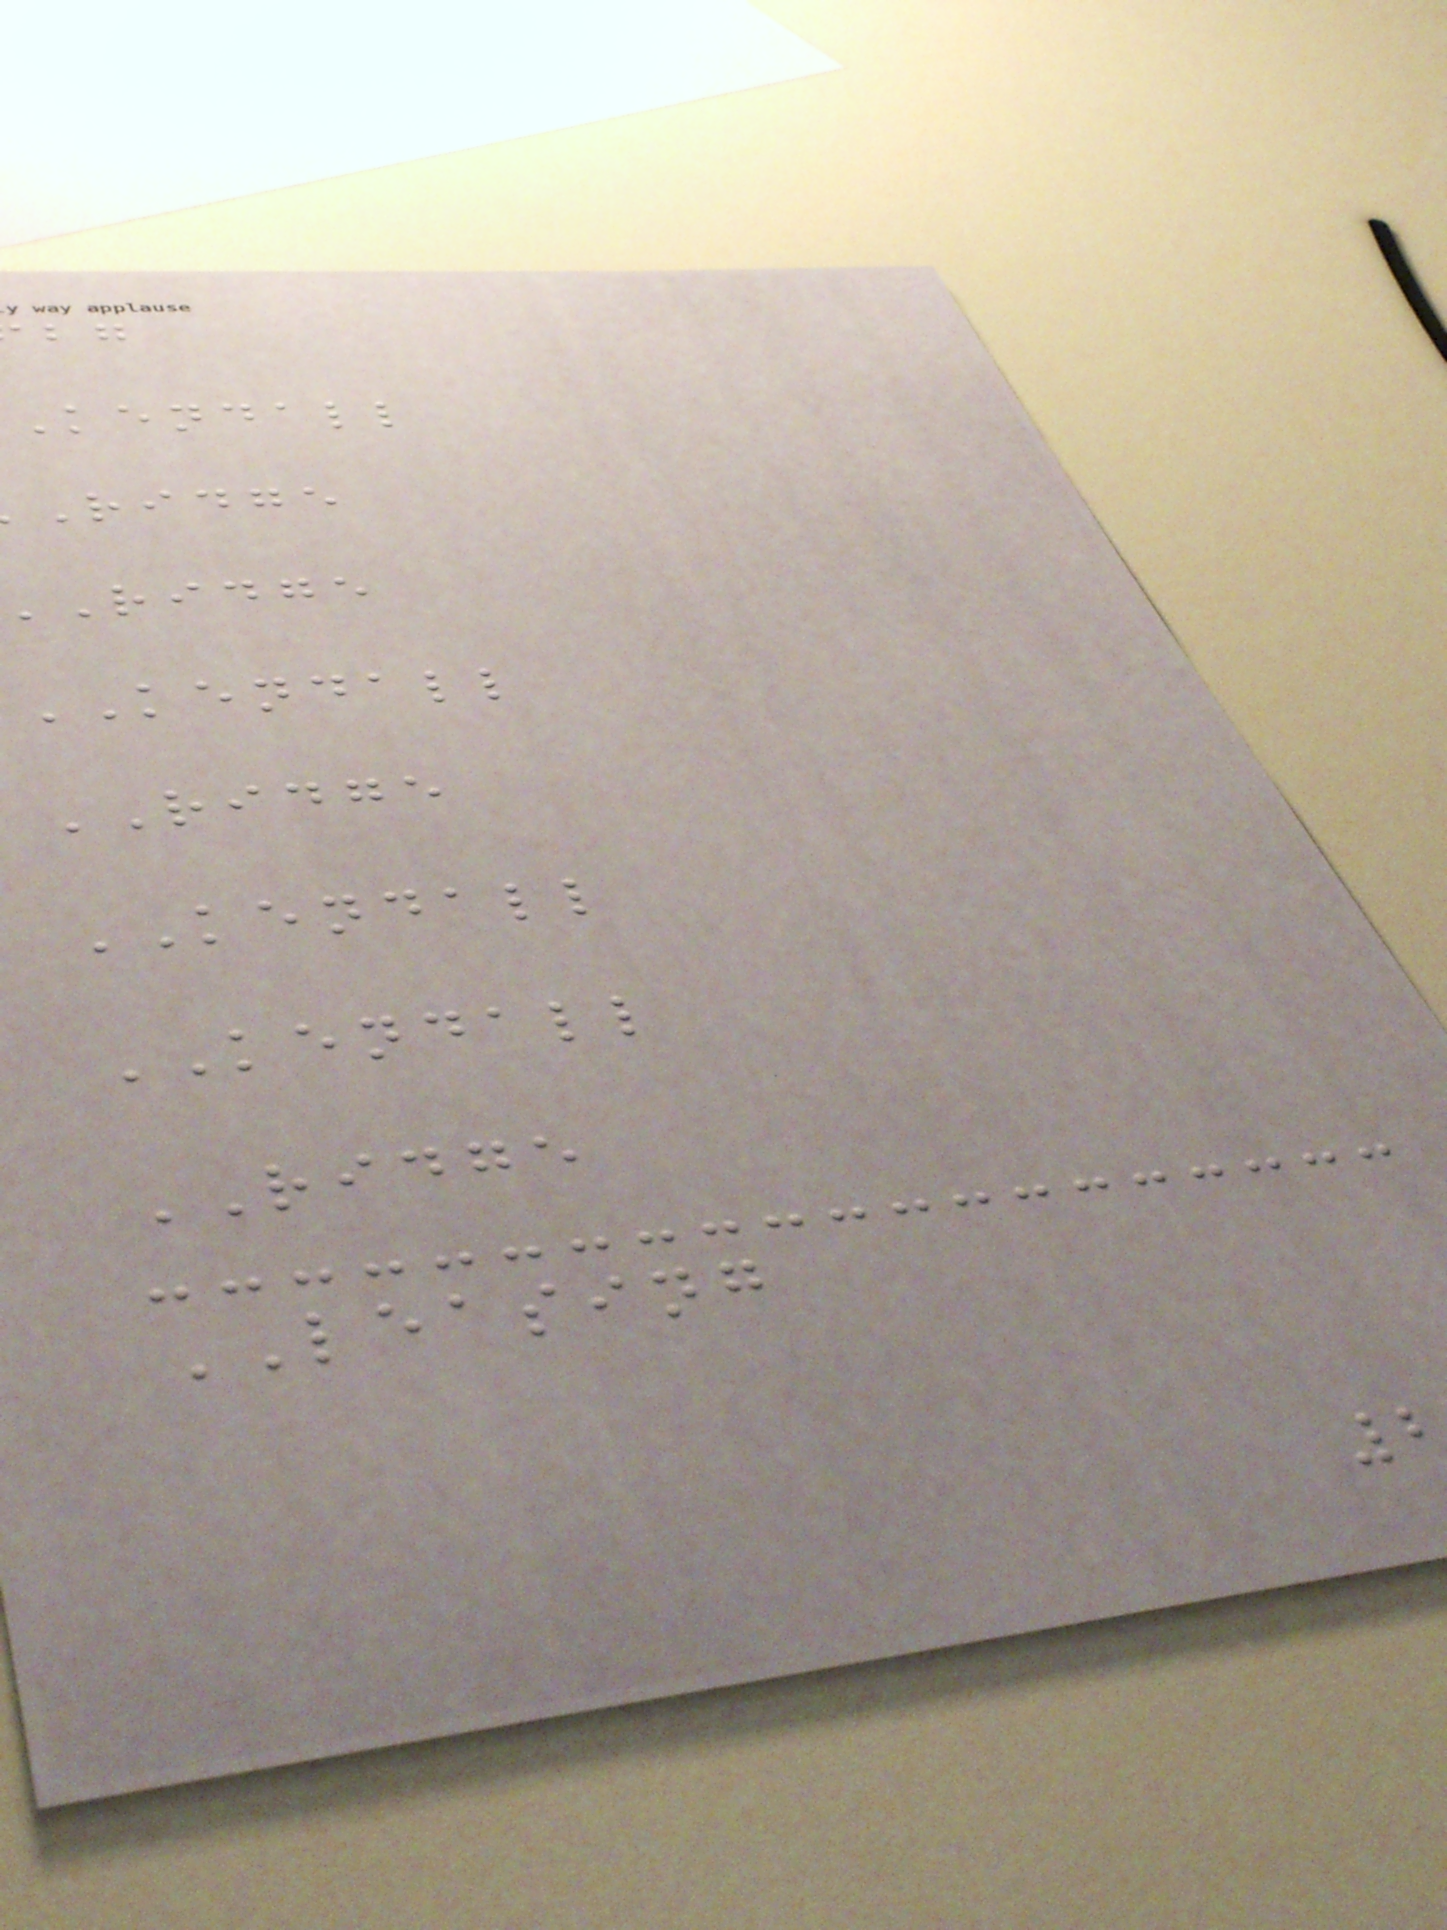kendall
ridge
ridge
KENDALL
RIDGE
KENDALL
KENDALL
RIDGE
LEASING
